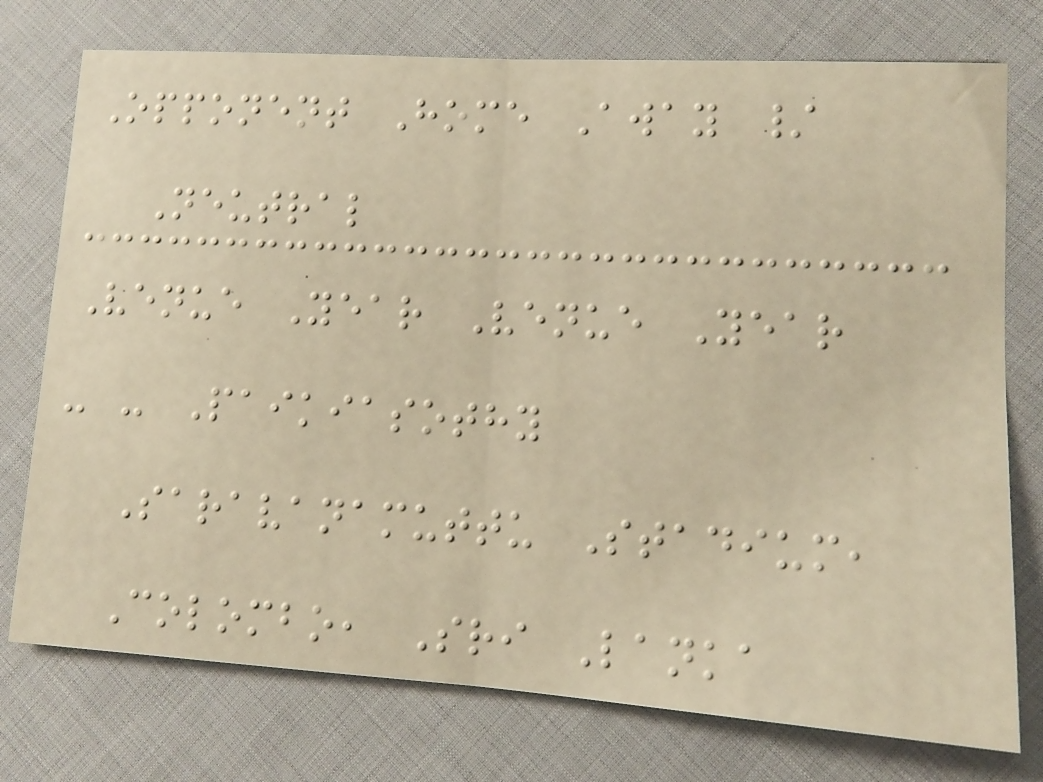Opponent Home Away /
Neutral
Venue Year Venue Year
- - Paikiasothy
Saravanamuttu Stadium,
Colombo, Sri Lanka
